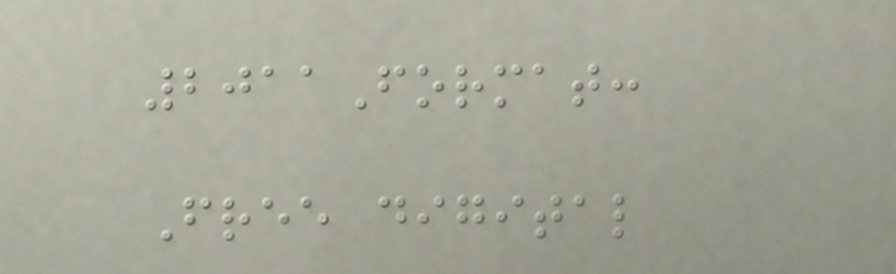2011Format:
Free digital
